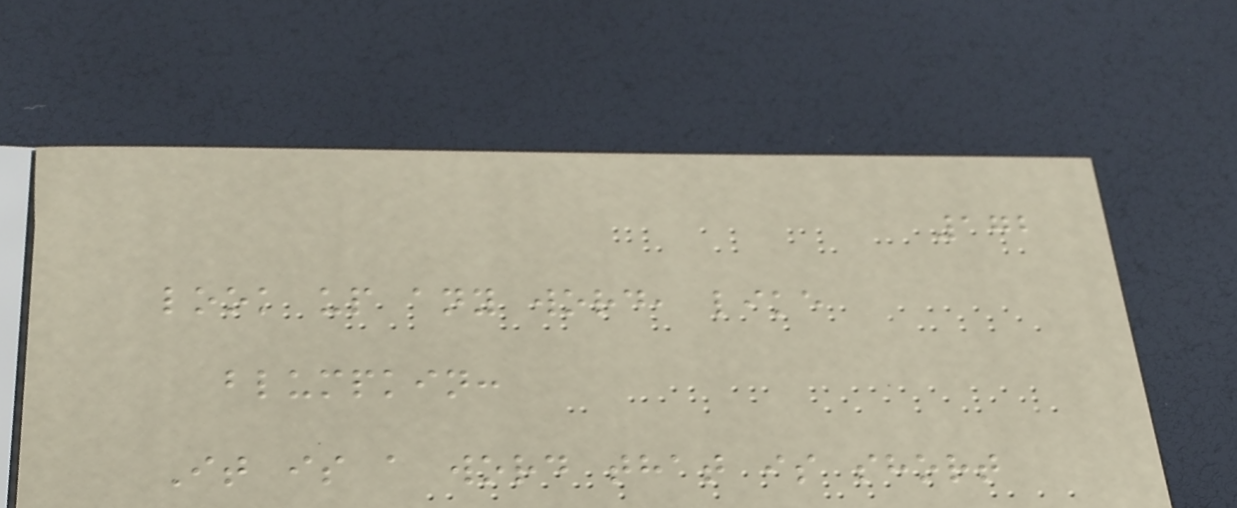172
look up any word, like
blumpkin:
It is a word that is short
